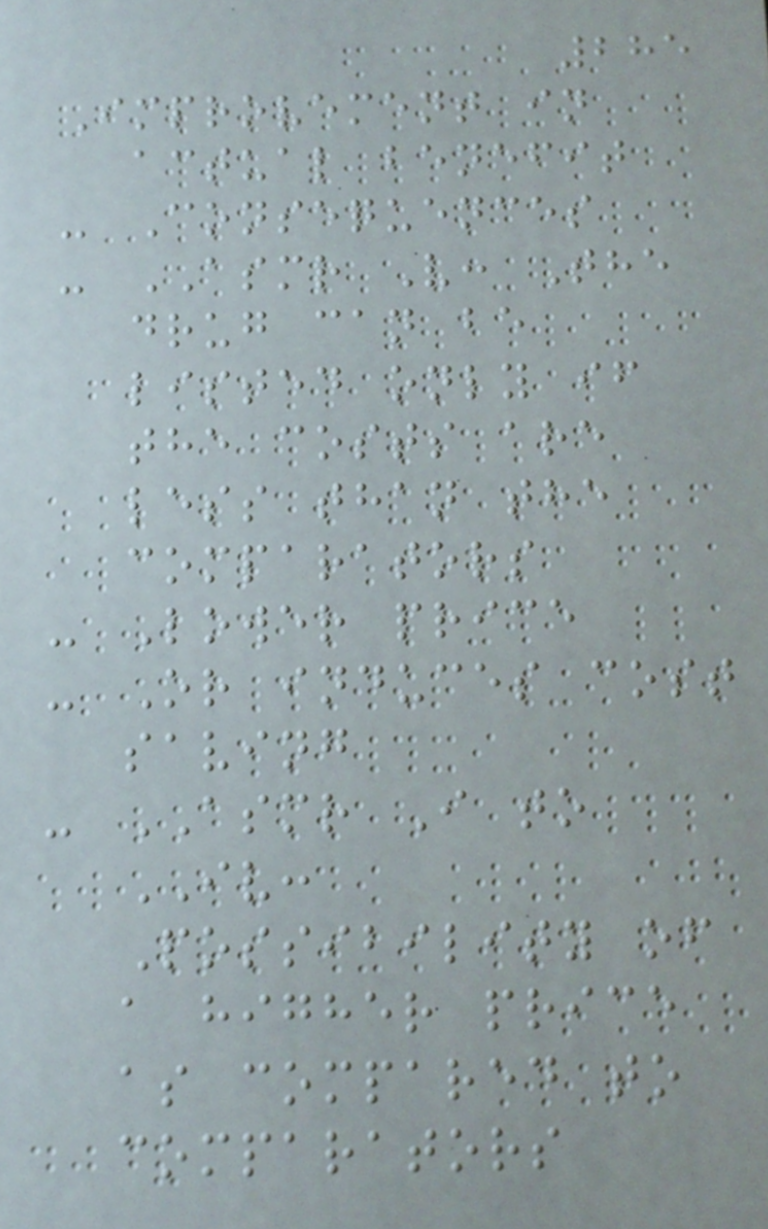285
Improvement in
actual benefit
- Consequences
- ASMR V: The
drug can be
listed only if
the costs are
less than the
comparators
- Lower price
- Or induces cost
saving
- ASMR I to
IV:
Possibility of
a higher price
as compared to
comparators
